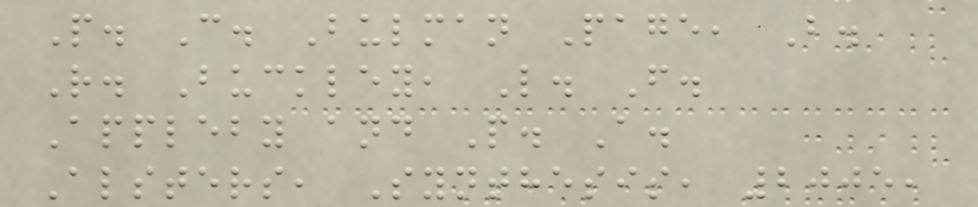P. C. Bulman Page, B.
R. Buckley, L. F.
Appleby and P. A.
Alsters, Synthesis, 2005,
